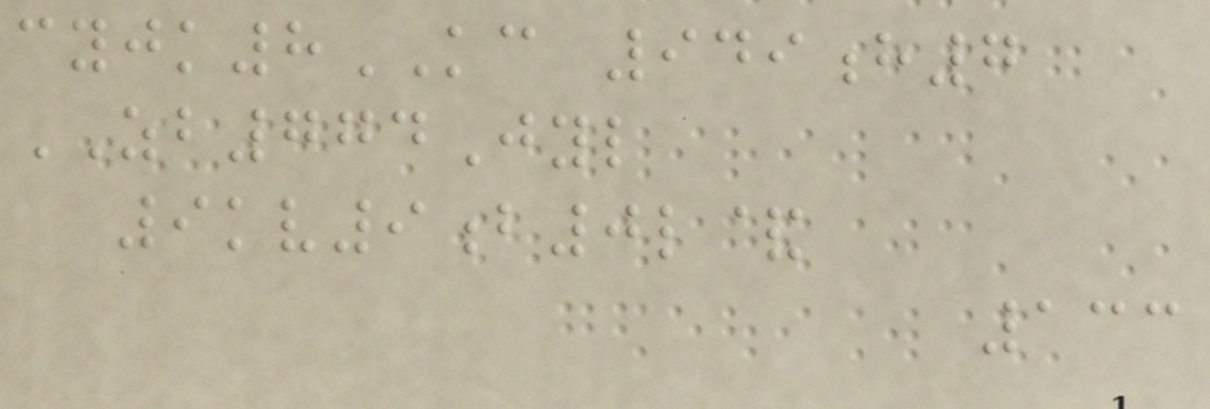cyjk8KC 949h7
ZB774Jyl
9kv9b0l&
133
